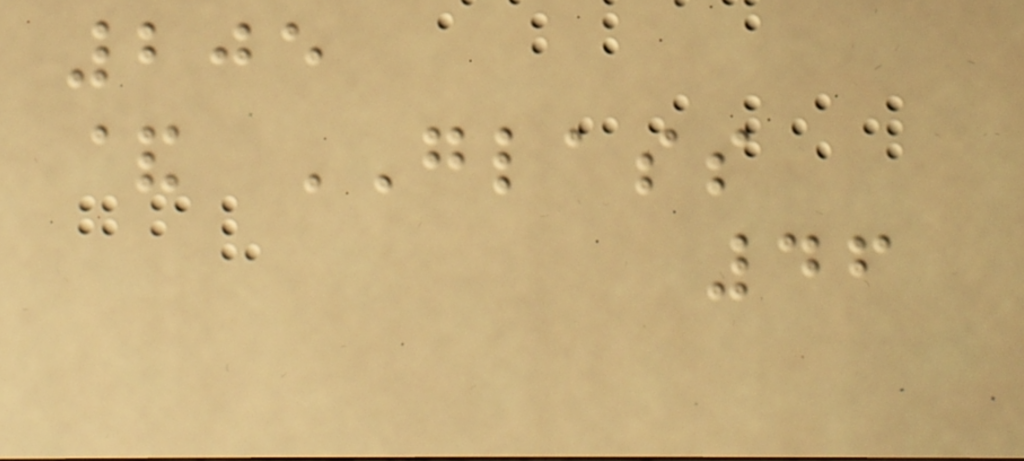205
& GLASS
46
